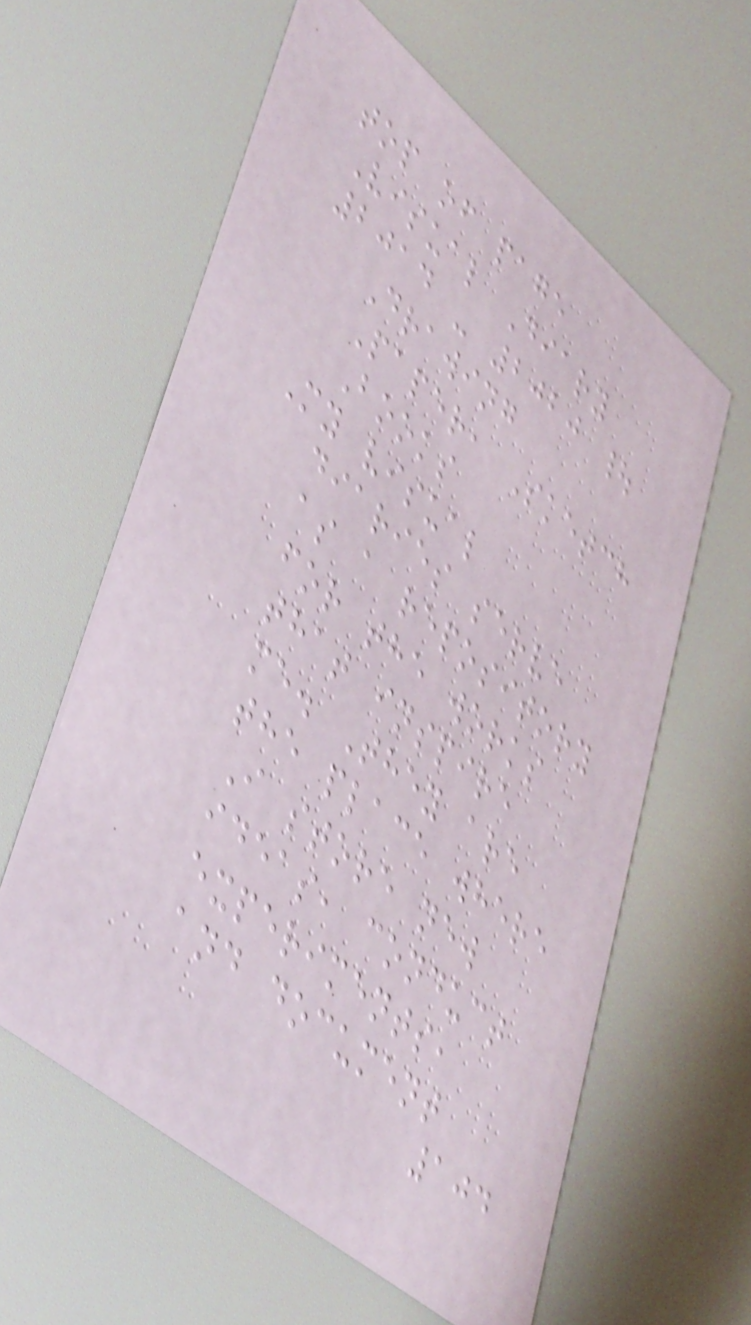top of page
Visual Diary
2014 - 2020 |
Drawing
Paper, Sketch
Books
My visual
diaries serve
as a repository
for the works
that inspire
me. They are
the place where
I store new
ideas, conduct
experiments,
and document
104
